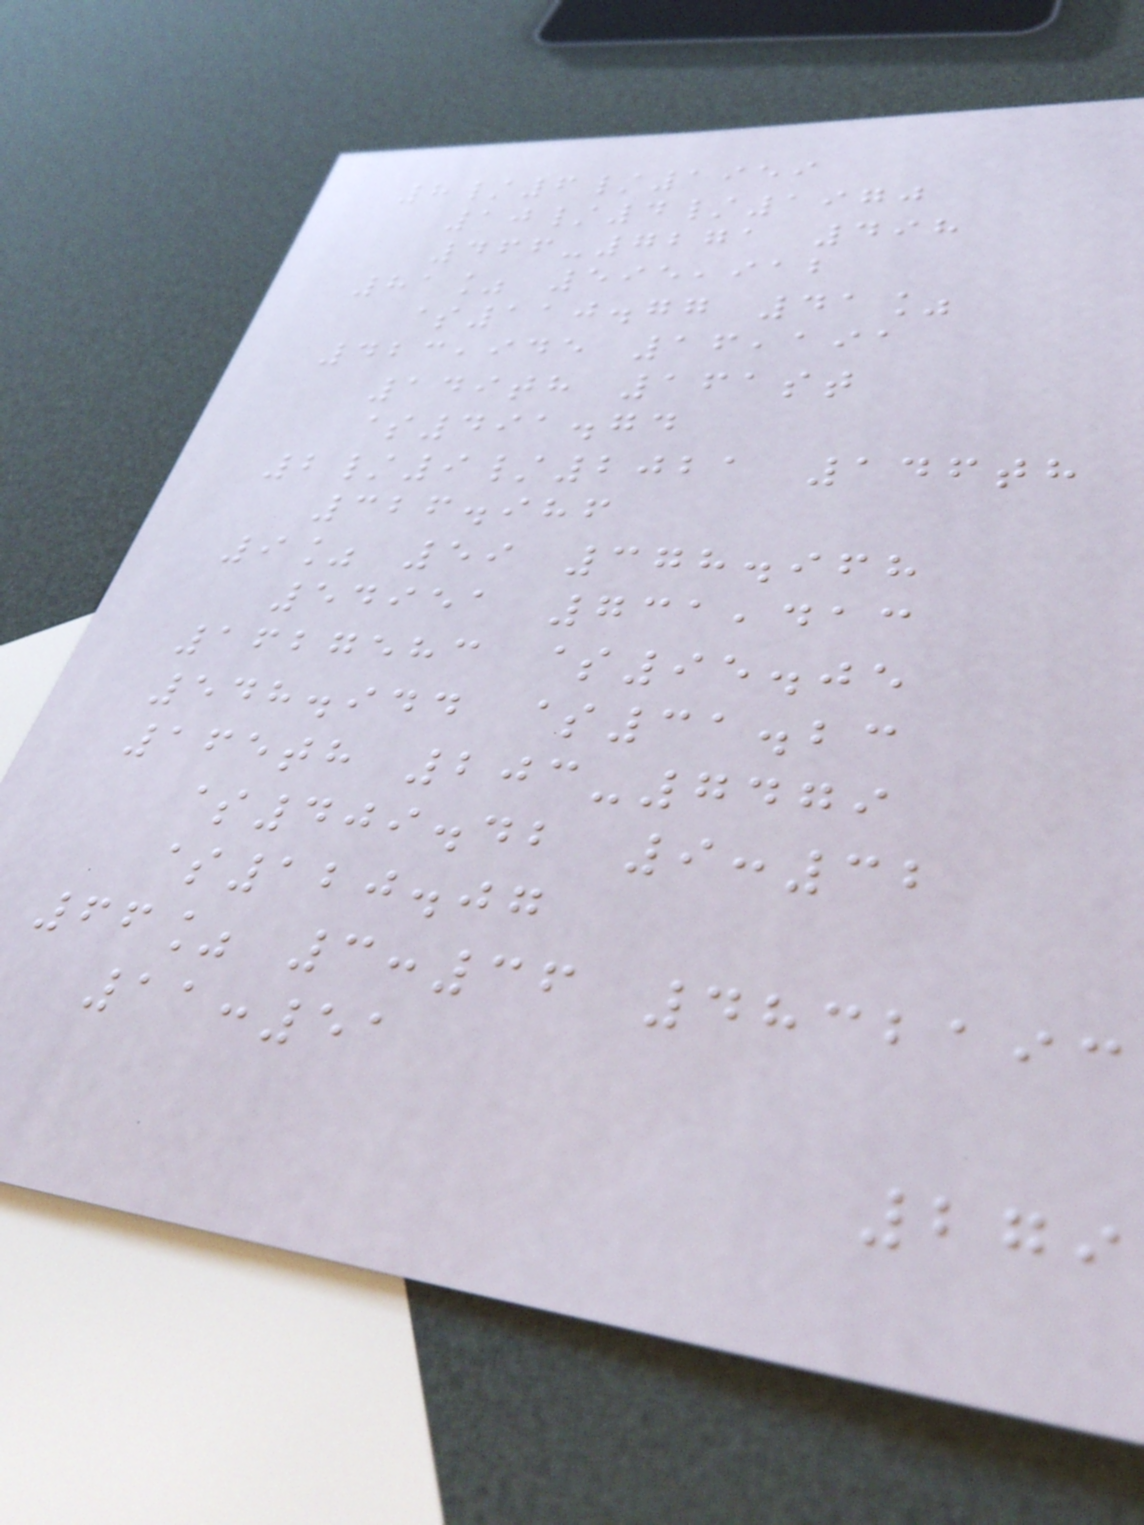8/6/1959
10/4/1970
466-7271 498
81% 595,912
$110.77 41%
423,945 16,191
149th 161st
$491.74
2/9/2021 146th
326.986
9% 59 378.968
54951 731,413
1627583 $95.05
548.944 $31.23
165th 203-7479
$409.42 9:32
$120.07
66% 3:36 4832193
11:51
279
